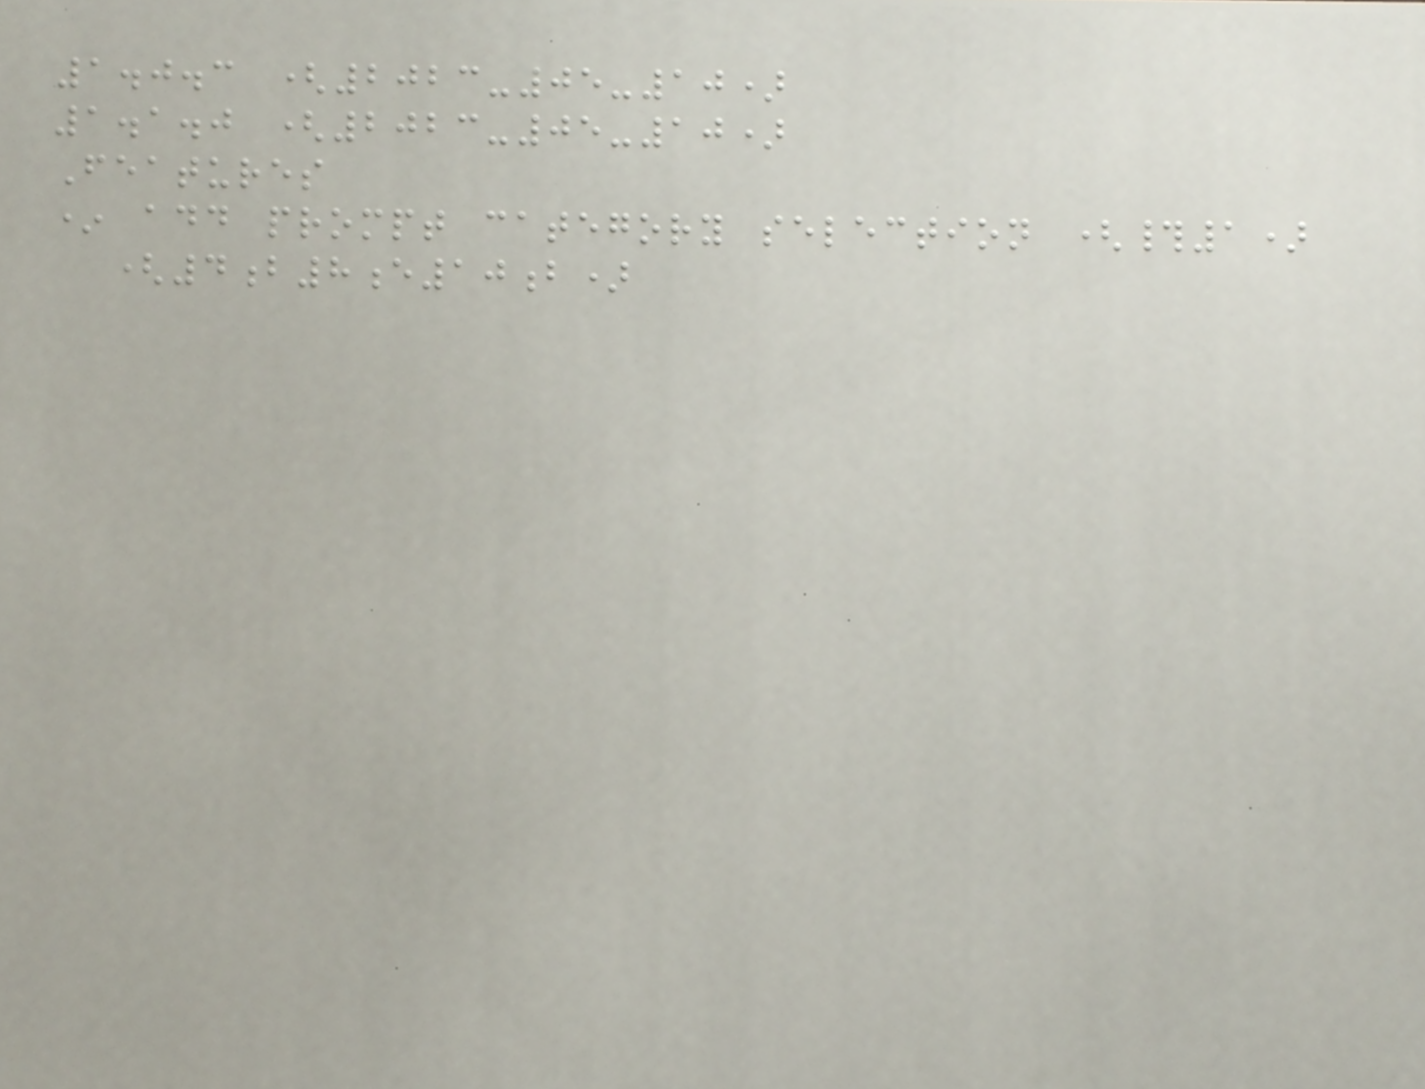1.0.3 (2023-05-10)
1.1.0 (2023-05-10)
Features
* add prompt category selection (#1)
(4b8e10b)
